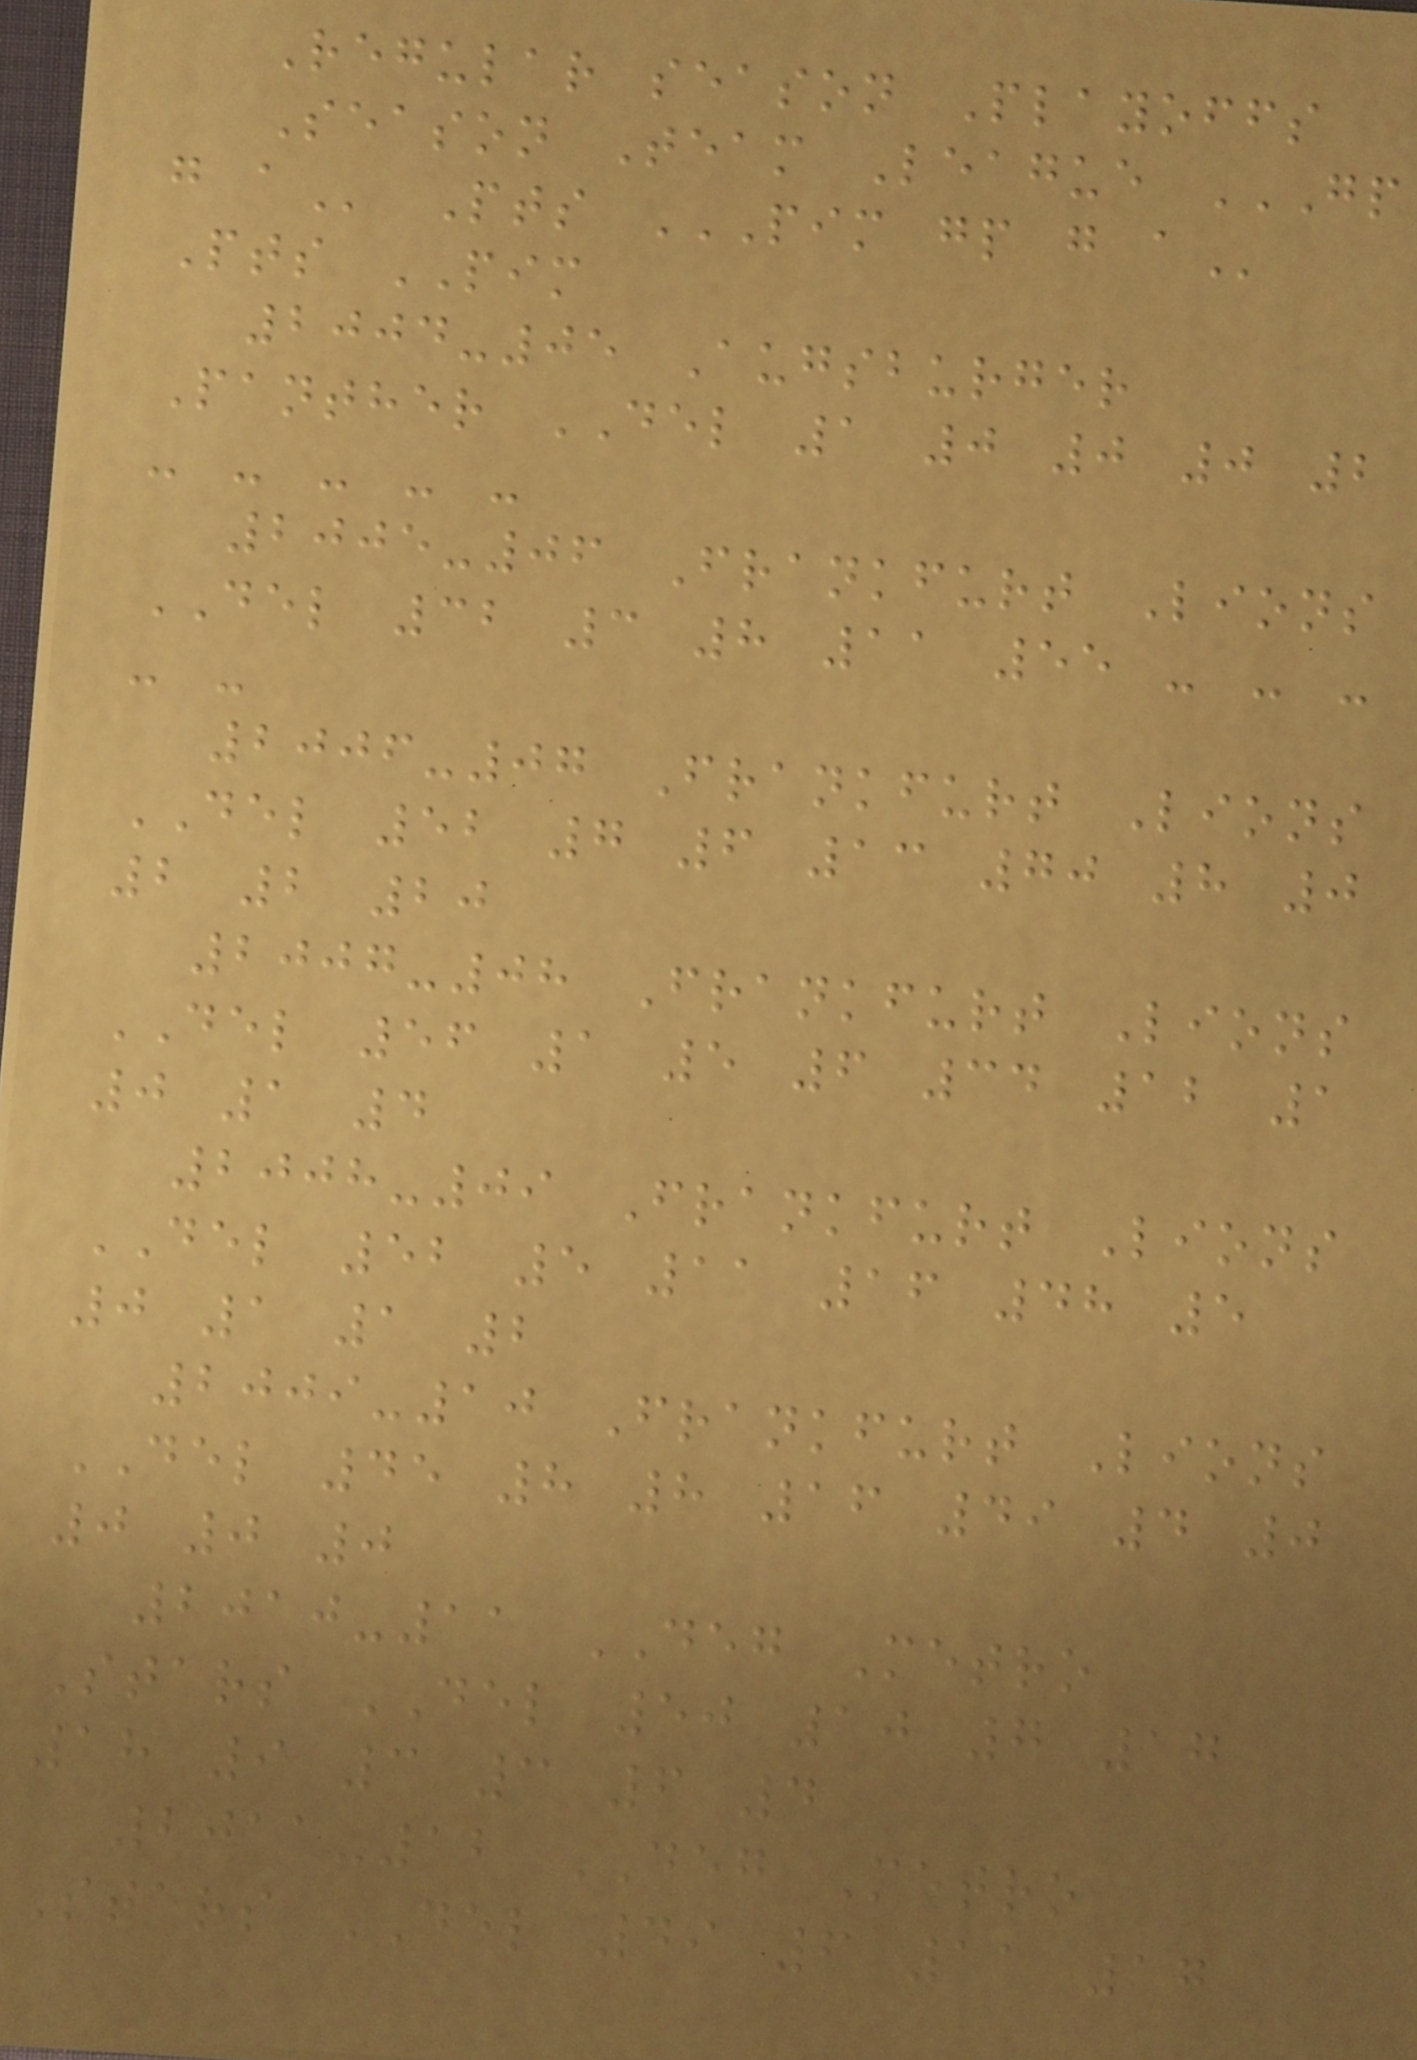Regular season Playoffs
Season Team League GP
G A Pts PIM GP G A
Pts PIM
2004-05 Augsburger
Panther DEL 1 0 0 0 2
- - - - -
2005-06 Frankfurt Lions
DEL 32 3 8 11 55 - - -
- -
2006-07 Frankfurt Lions
DEL 52 7 6 13 70 8 0
2 2 20
2007-08 Frankfurt Lions
DEL 56 1 5 6 34 12 1
0 1 4
2008-09 Frankfurt Lions
DEL 52 5 11 16 48 5
0 1 1 2
2009-10 Frankfurt Lions
DEL 45 8 8 16 49 4 0
0 0 0
2010-11 DEG Metro
Stars DEL 50 10 7 17
18 9 3 3 6 4
2011-12 DEG Metro
Stars DEL 49 6 11 17
